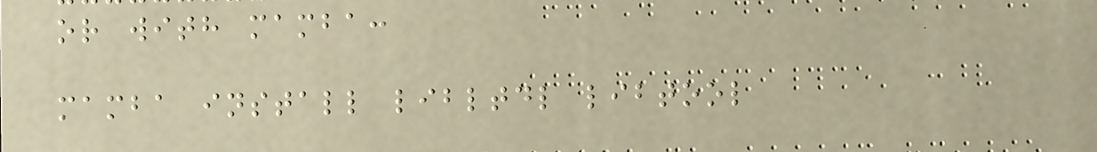or with mamba:
mamba install libltdl libtool
